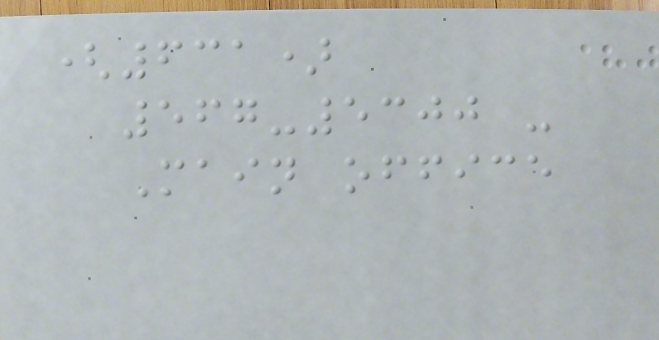(631)
567-5300 -
Main office
